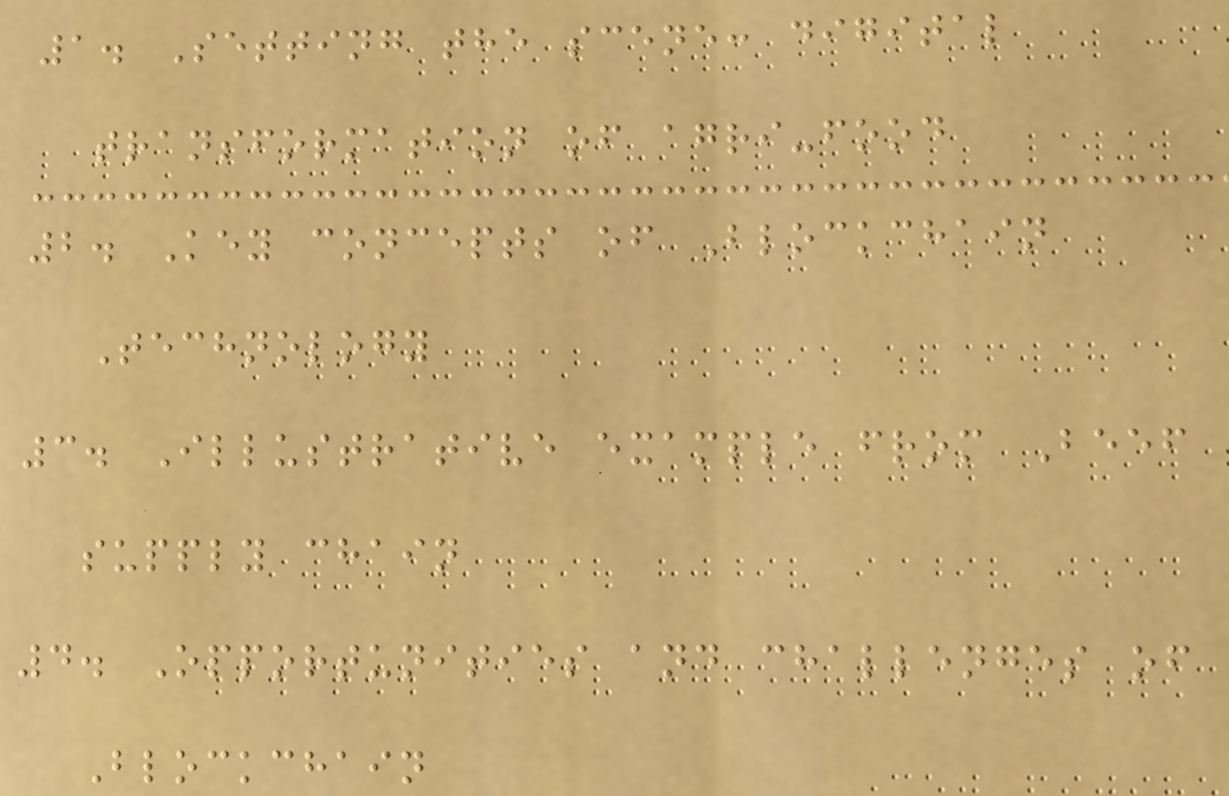1. Setting the scene: digital
transformation of agri-food
2. Key concepts of Blockchain
Technology
3. Illustrative example from Beef
supply chain
4. Opportunities and challenges of
Blockchain
